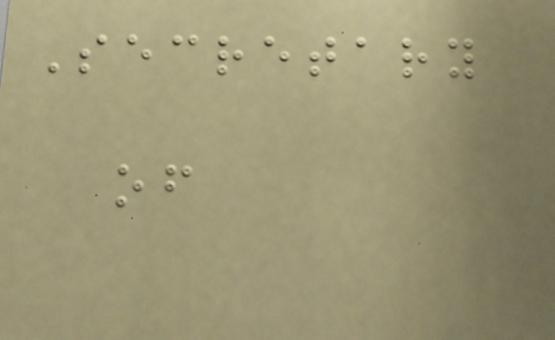Secretary
of
